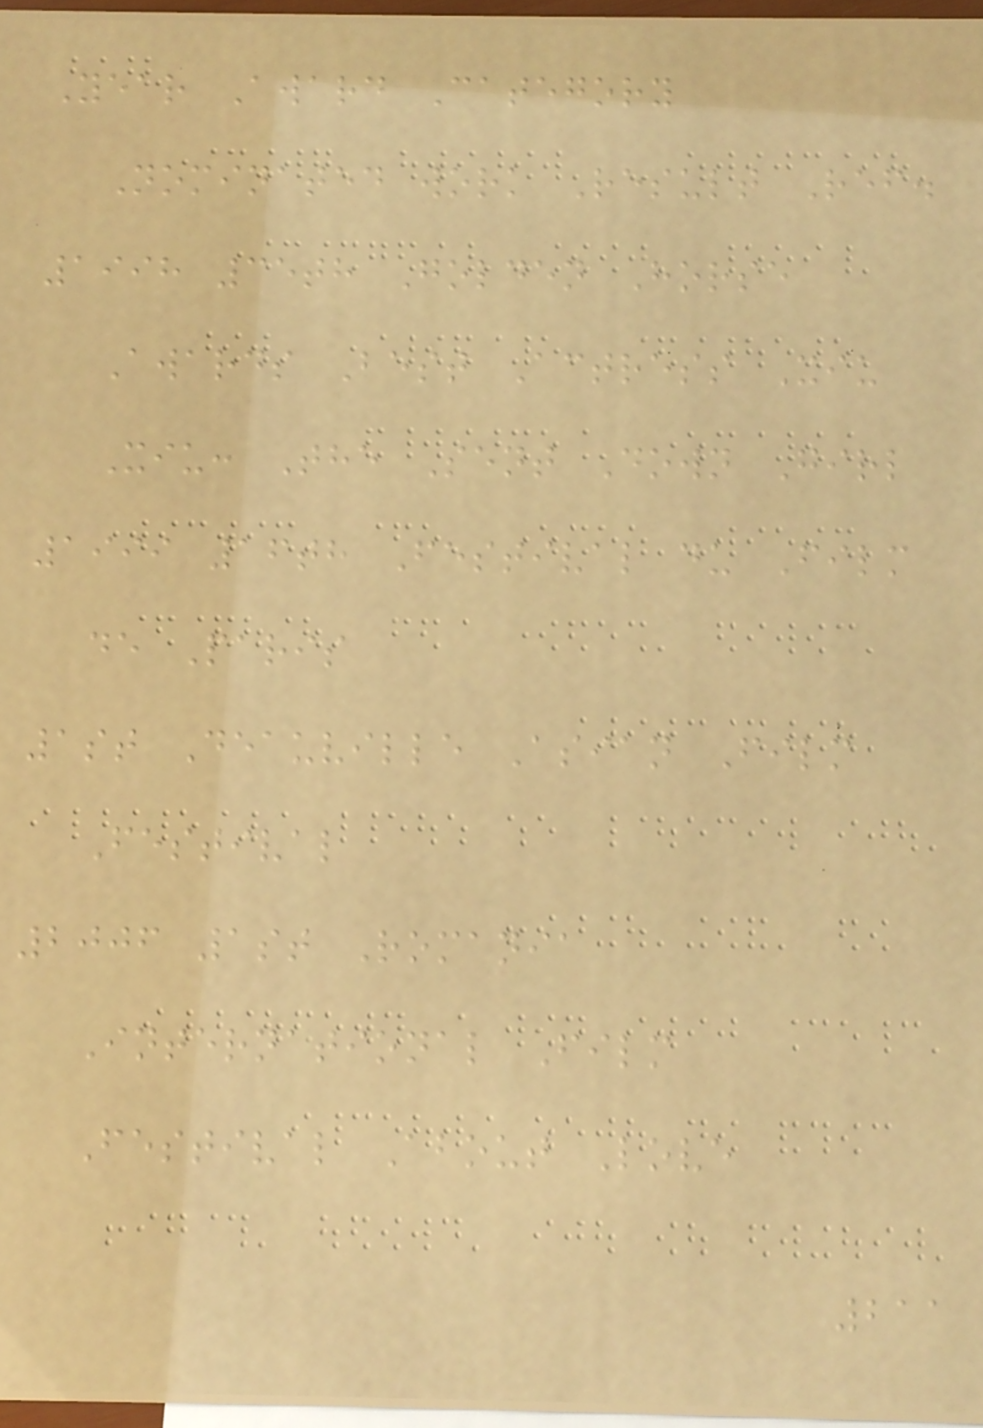Year Award Category
Nominated work Result Ref.
1998 35th Golden Horse
Awards Best Actress Xiu
Xiu: The Sent Down Girl
1999 16th Festival du Film
de Paris
1st Deauville Asian Film
Festival
2006 1st Romania
International Film
Festival About Love
211
